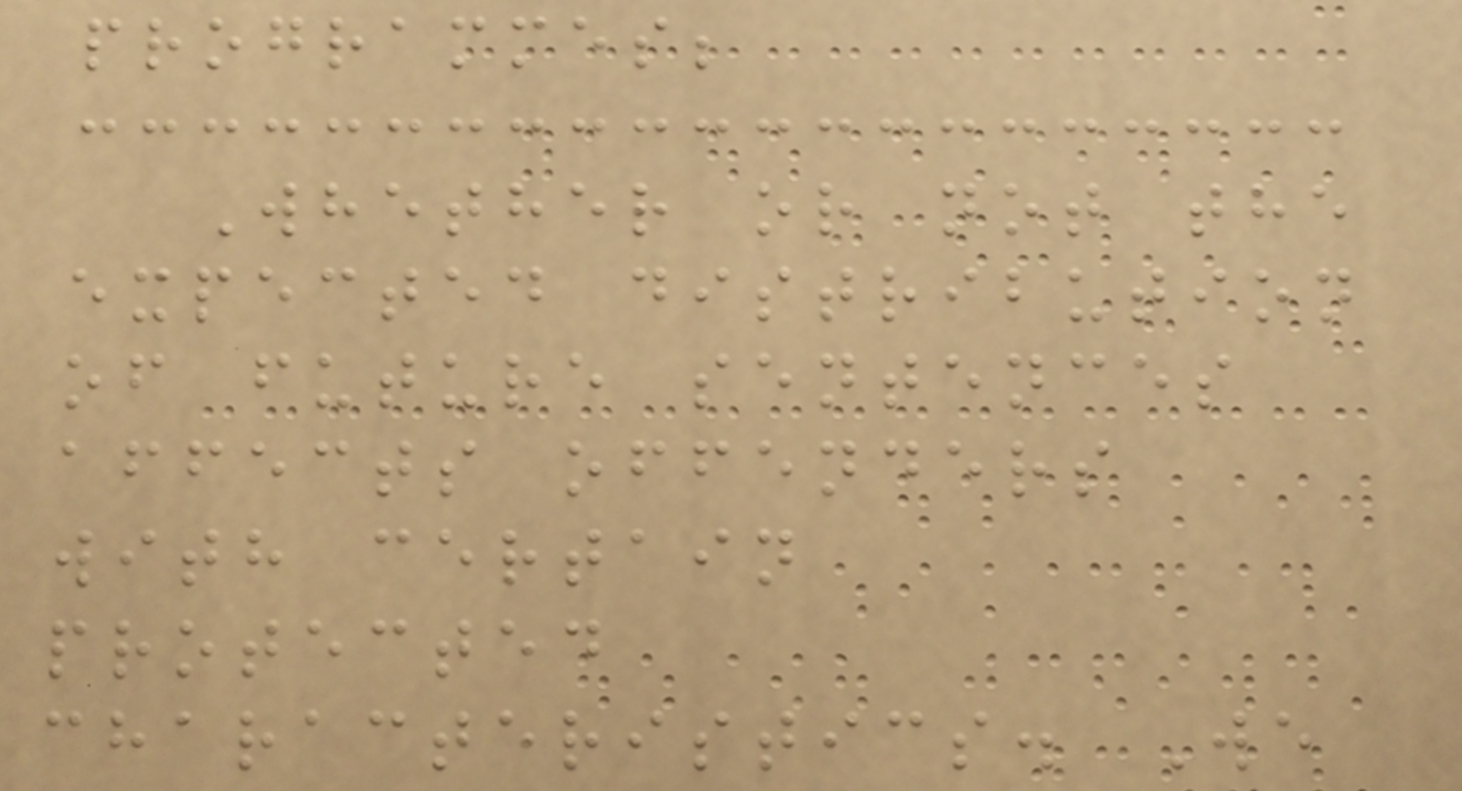programmes;
Whether or not the
expected distribution
of future sentences
affects offenders
with certain
protected
characteristics. We
